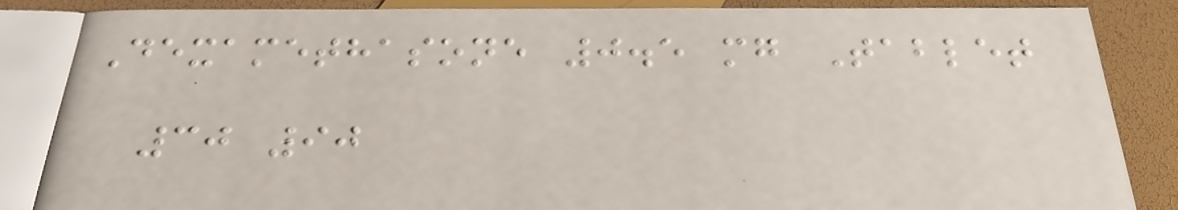Dexamethasone 0.5 mg Tablet
30 90
